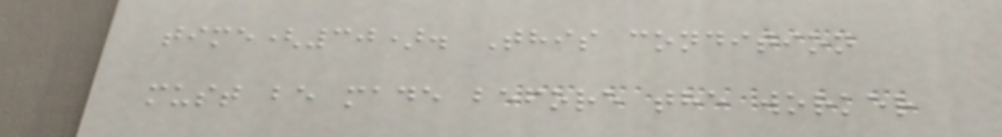time(30). This condition
must be made before the worker
